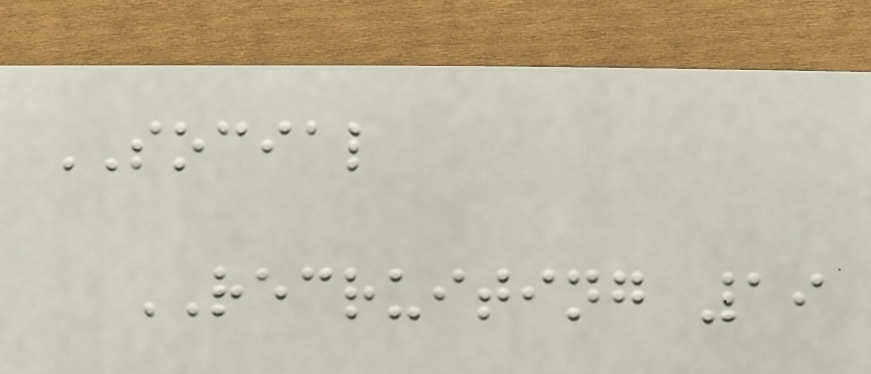SOCIAL
RECRUITING 19
